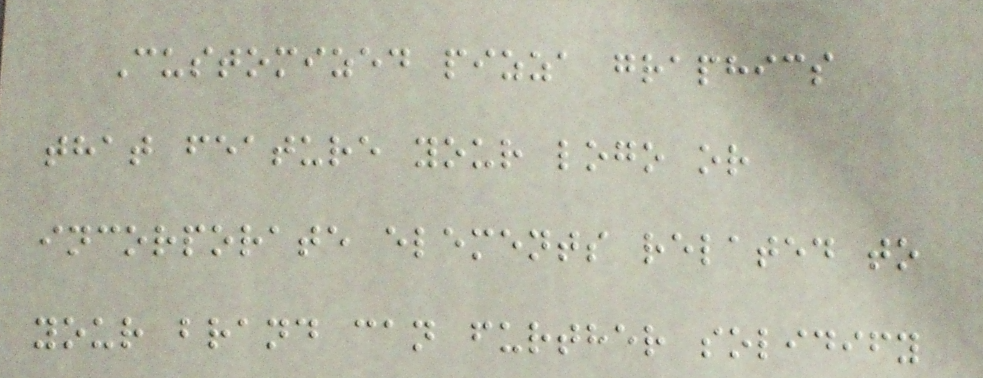Customized pizza graphics
that feature your logo or
incorporate elements related to
your brand can further solidify
